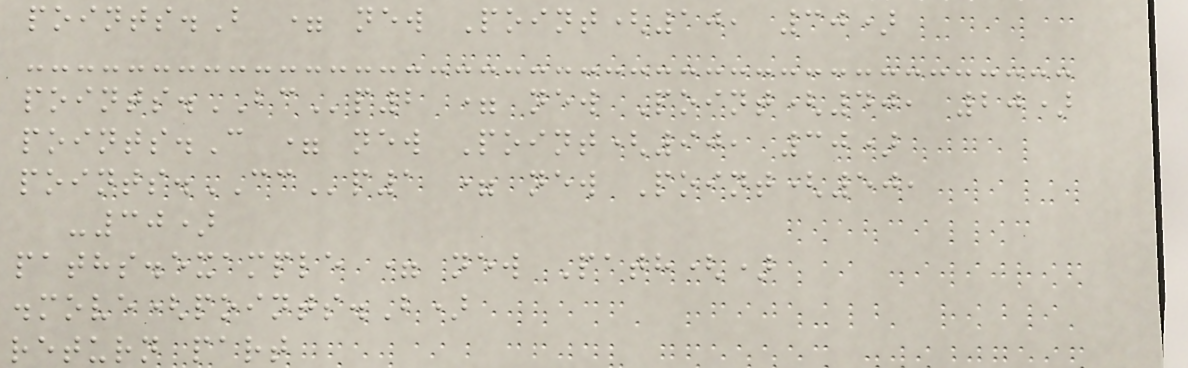points.B = new Point(10, 30)
points.BCp2 = new Point(40, 20)
points.C = new Point(90, 30)
points.CCp1 = new Point(50,
-30)
paths.example = new Path()
.move(points.B)
return part
